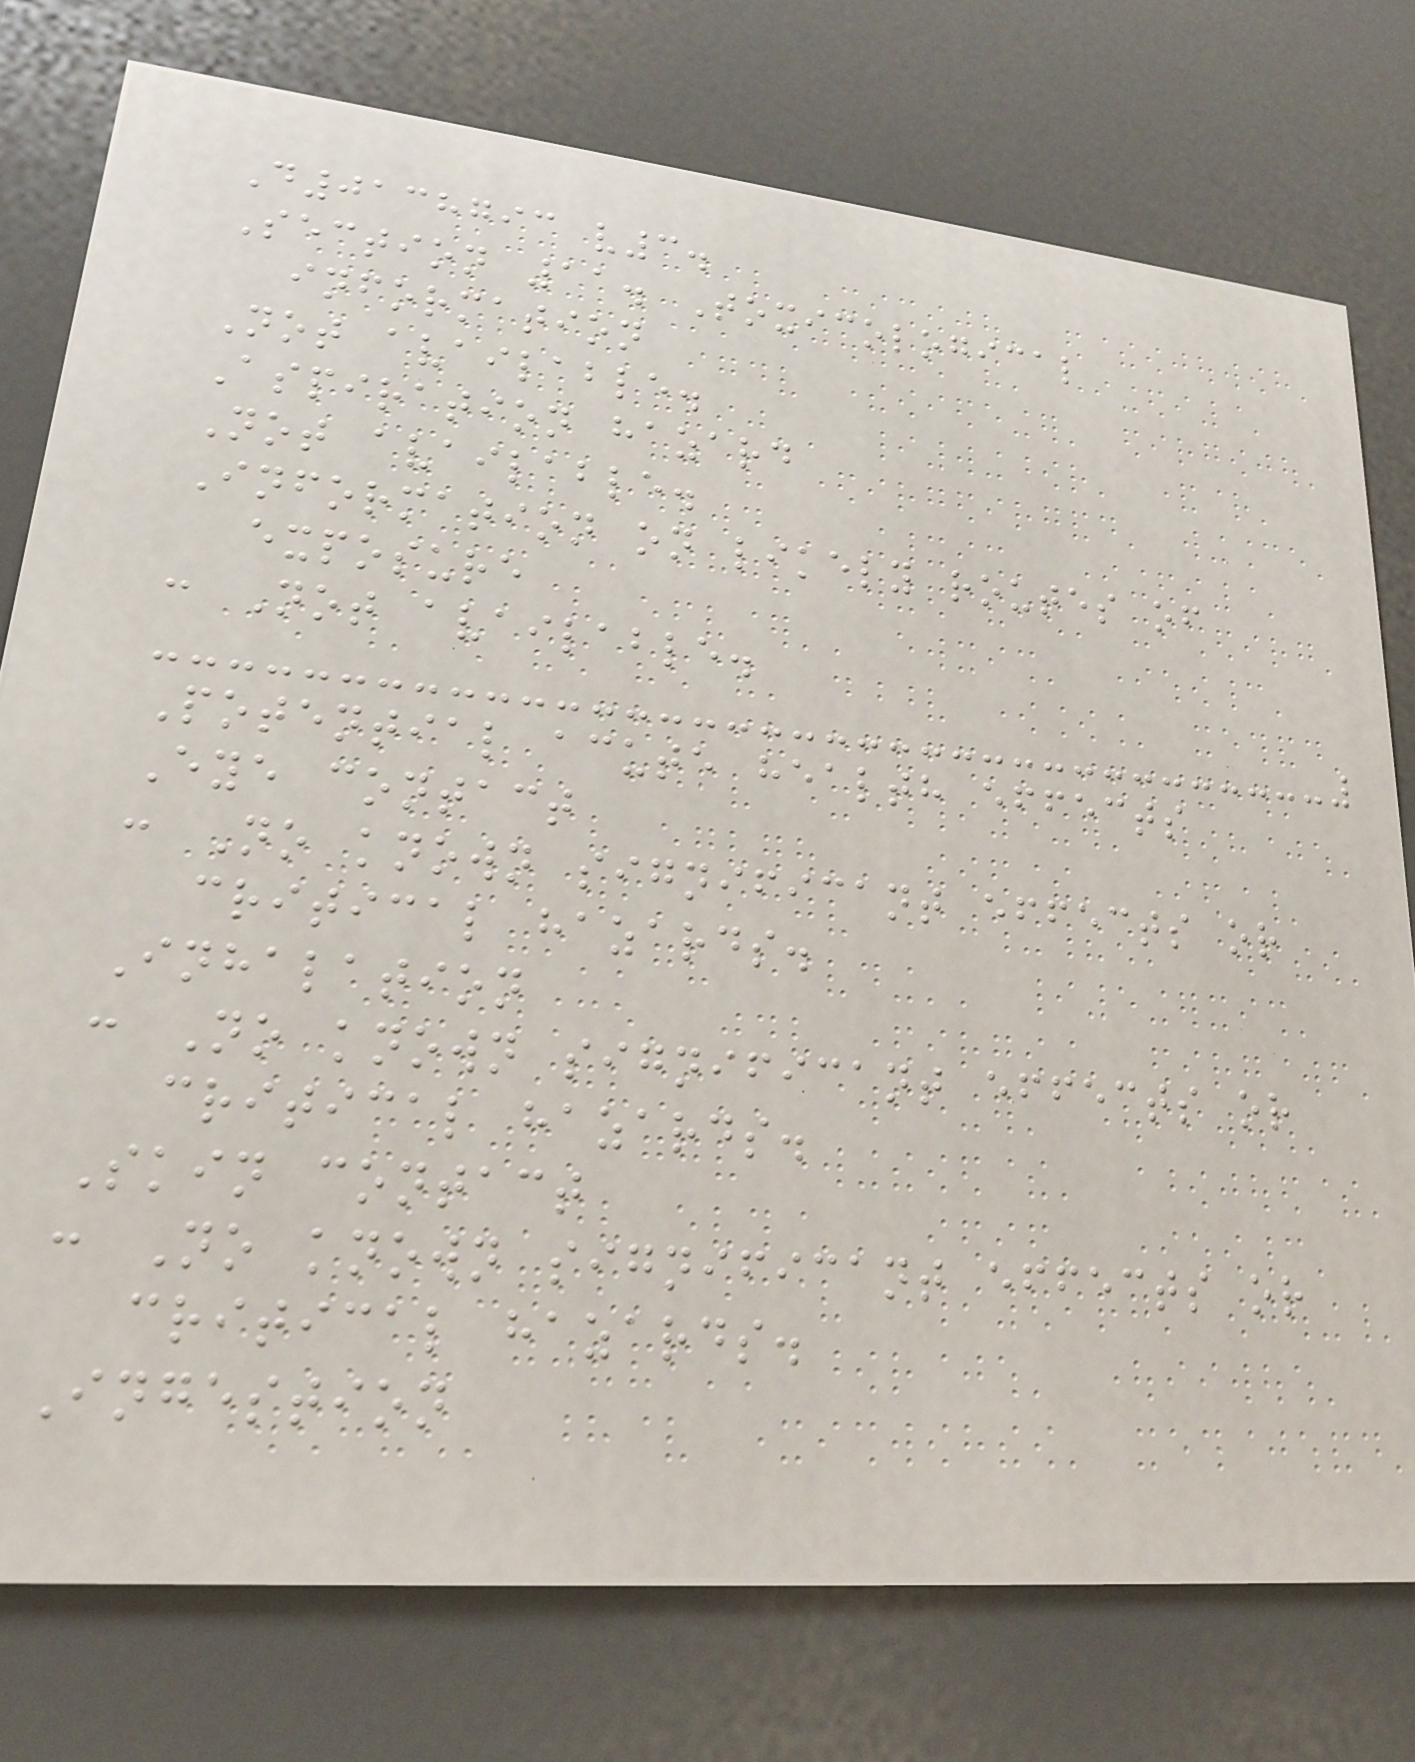D0138793 v3.
Section 11. Toxicological
information
Not available.
Aspiration hazard
Not available.
Information on likely routes of
exposure
: Not available.
Potential acute health effects
Eye contact
: No known significant effects or
critical hazards.
Inhalation
: No known significant effects or
critical hazards.
Skin contact
: No known significant effects or
critical hazards.
Ingestion
